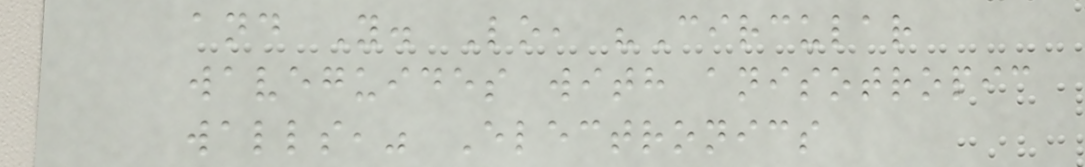and Y. Lo, "Circular
waveguides with anisotropic
walls," Electronics
